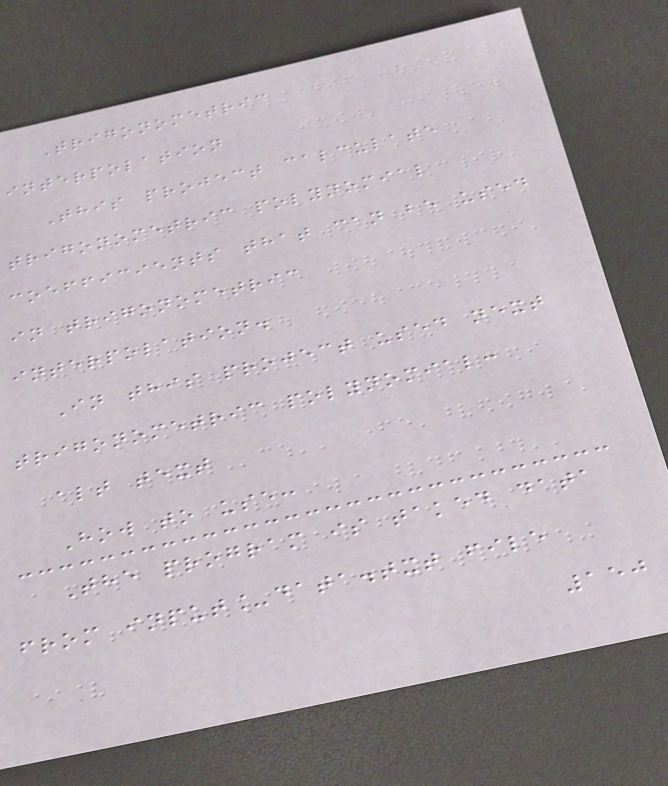Trigonometric
interpolation
This project calculate
trigonometric polynomial
coefficients that can be used
in trigonometric
interpolation.
In this project used next
trigonometric polynomial:
alt text
How to use:
The program is taked data
from input_data.txt file
150
